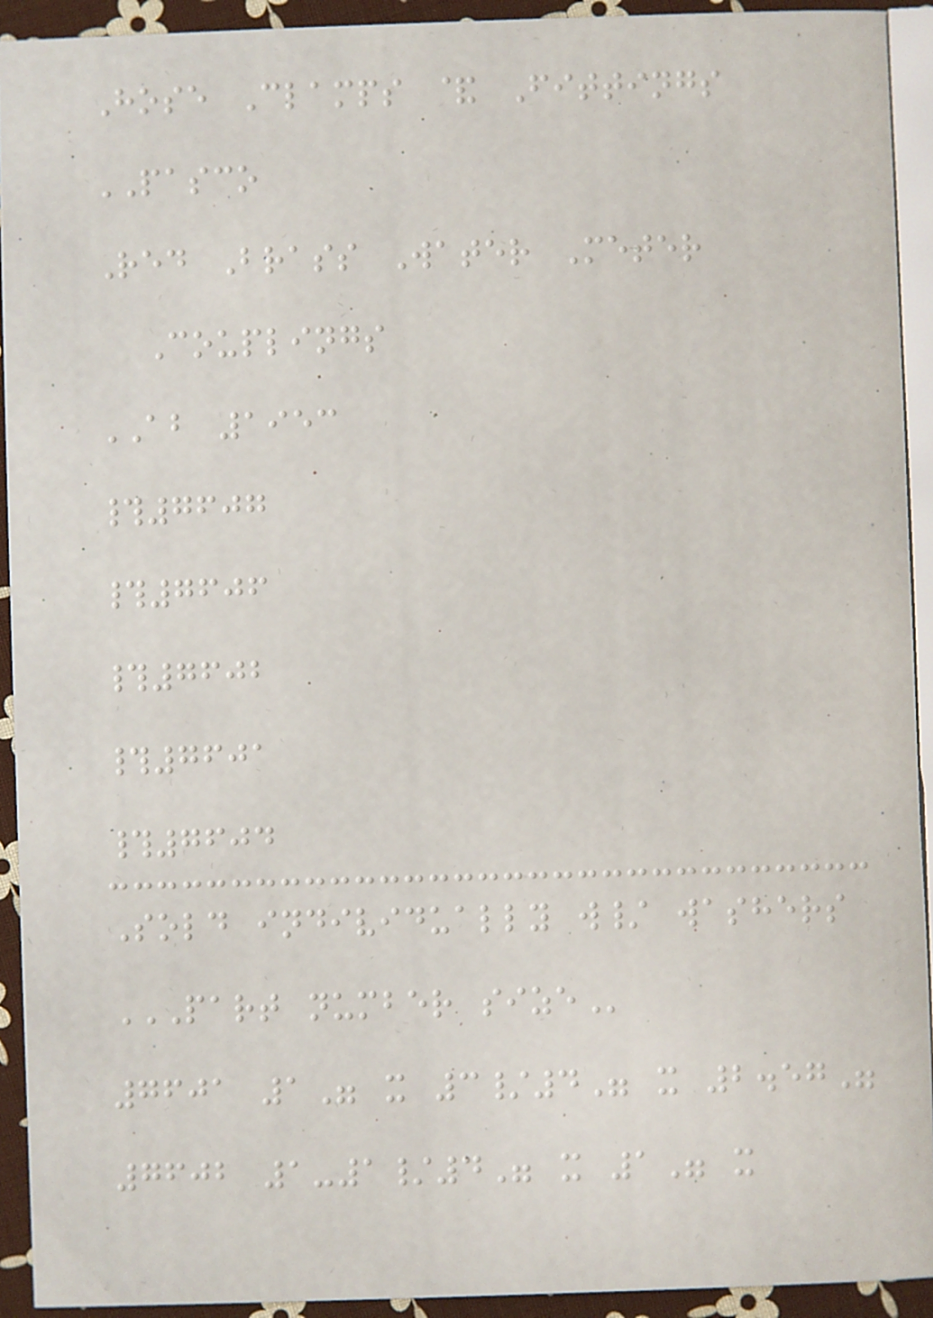Hose Clamps & Fittings
PASCO
Red Brass Water Meter
Couplings
AB 1953
#7607
#7606
#7602
#7601
#7604
Sold individually w/ washers
PART NUMBER SIZE
7601 1" x 3/4" x 2.57"
7602 1-1/4" x 1" x
